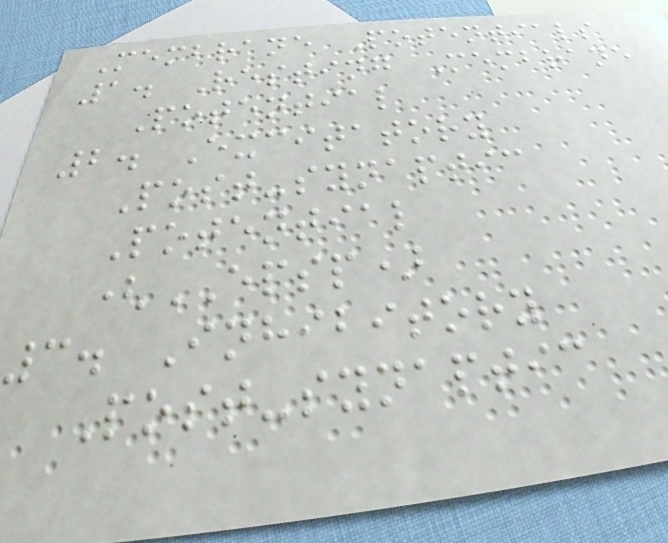Membrane Potentials
1. Resting Membrane
Potential
2. Excitatory
Post-synaptic
Potential
(EPSP)
3. Inhibitory
Post-synaptic
